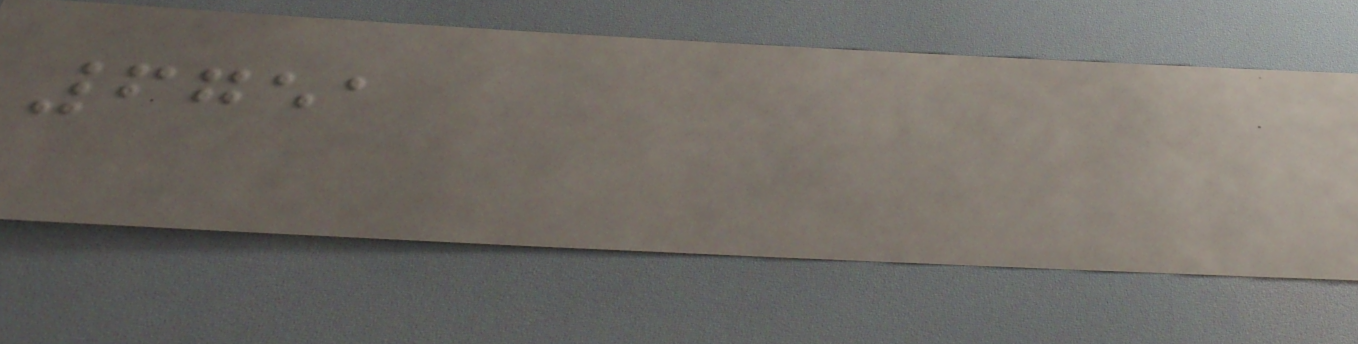6751
